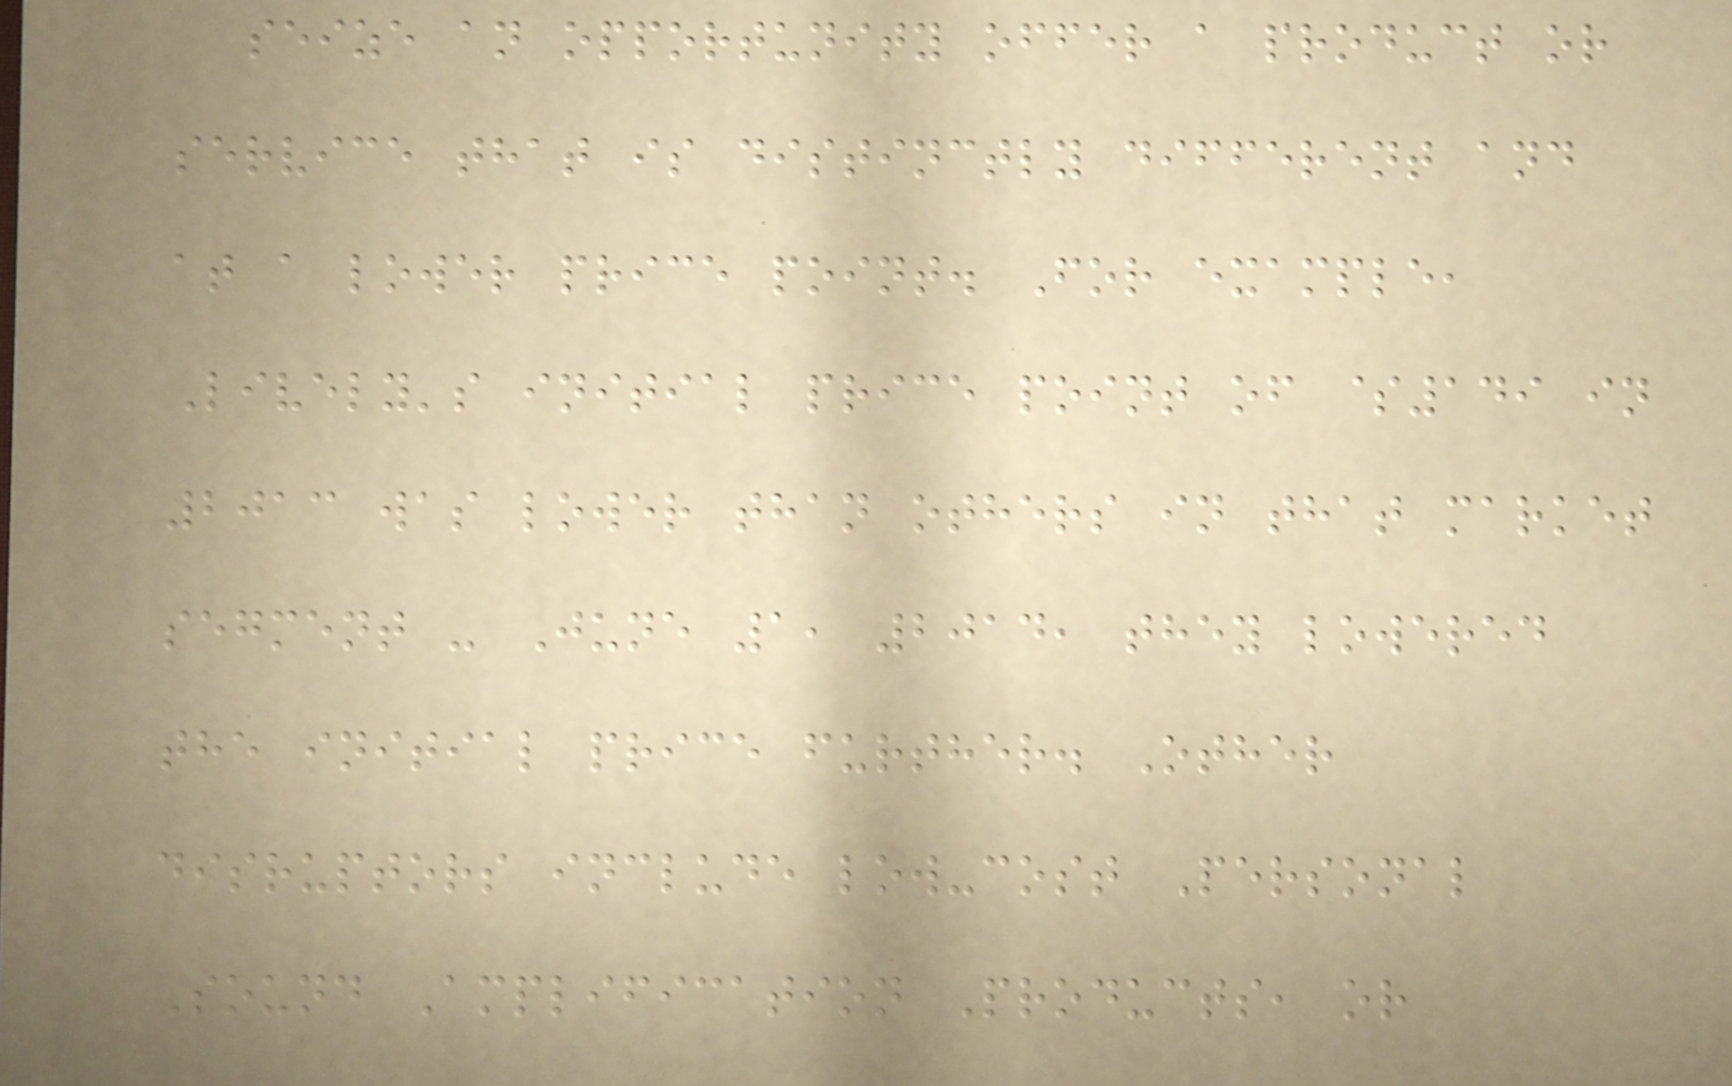seize an opportunity offer a product or
service that is distinctly different and
at a lower price point. For example,
Lively's initial price point of $149 in
2013 was lower than others in that market
segment - June 1, 2014, they lowered
the initial price further. Other
disruptors include low-cost Personal
Sound Amplification Products, or
